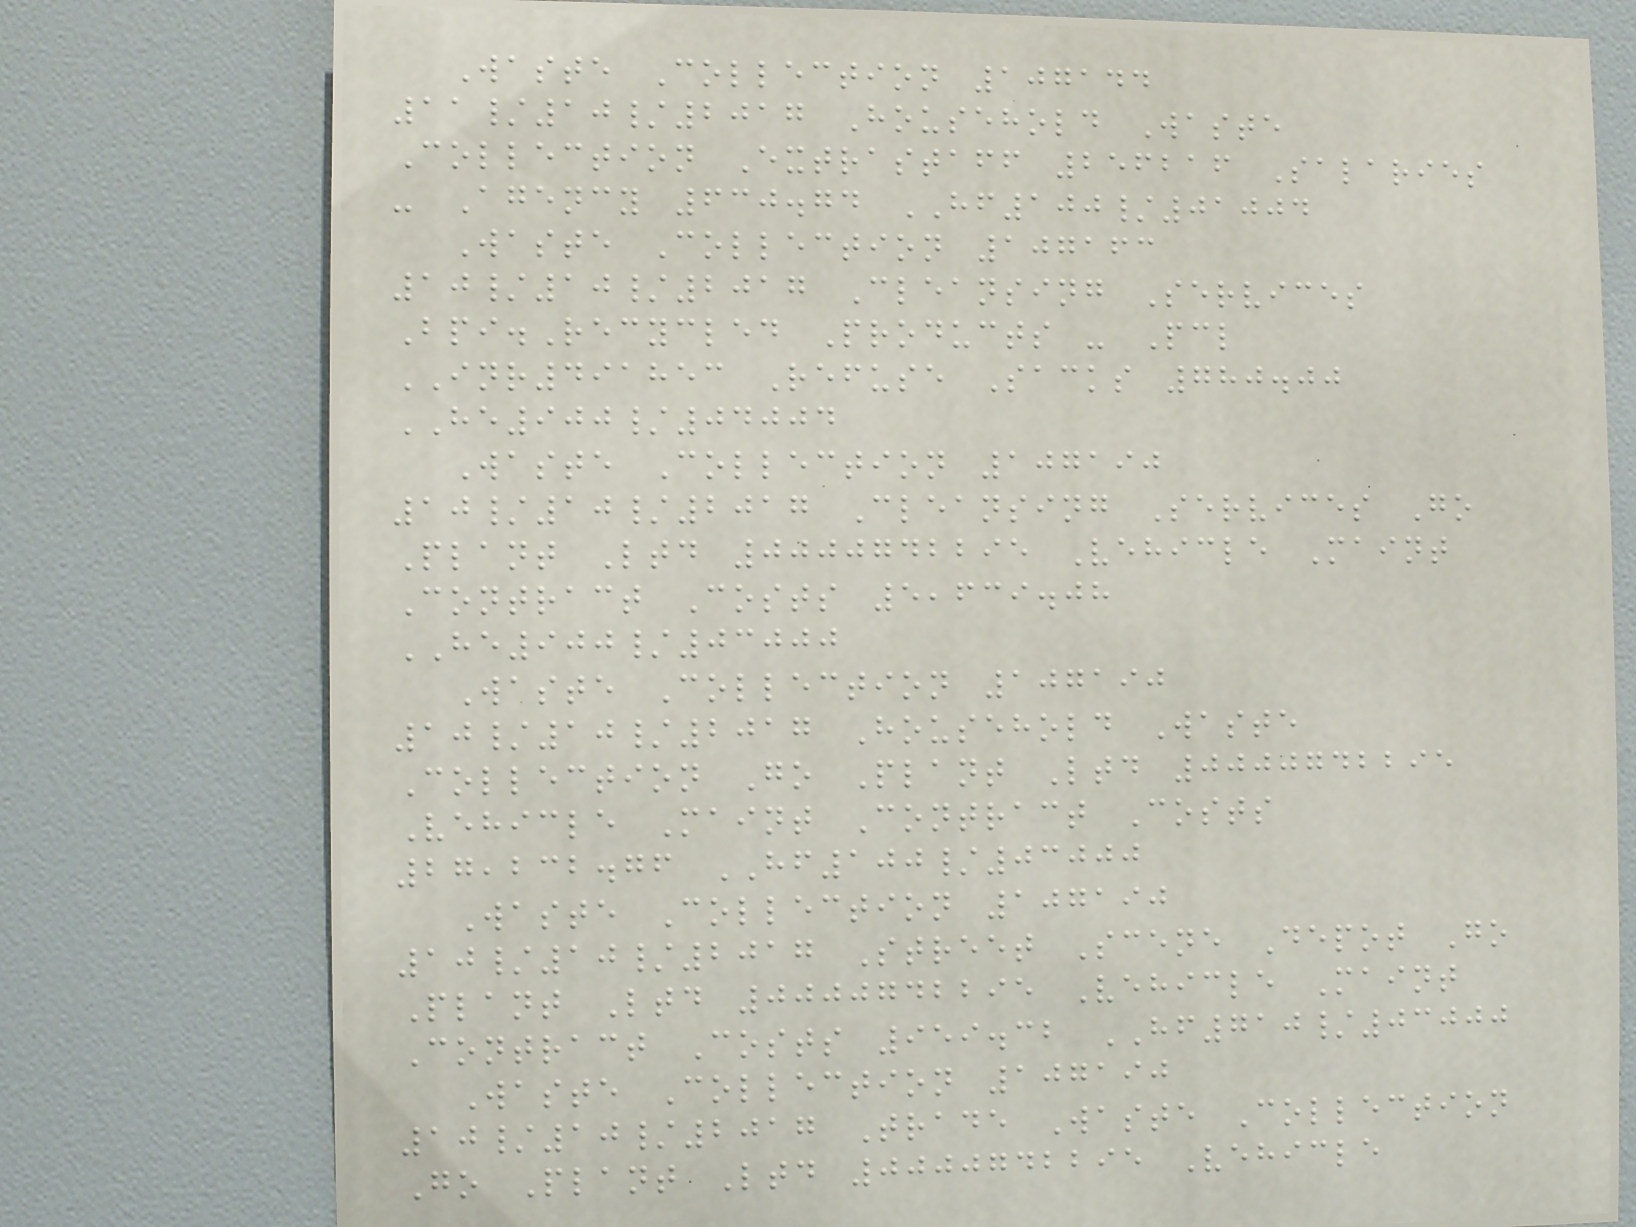Waste Collection 107144
11/10/2017 Household Waste
Collection Extrastaff 256216 Salaries
- Agency 630.74 HF100/01004
Waste Collection 107163
10/10/2017 Cleansing Services
Bpi.Recycled Products - Pcl
INR491853 Refuse Sacks 780.00
HE900/04004
Waste Collection 107190
10/10/2017 Cleansing Services Go
Plant Ltd 0000742295 Vehicle Maint
Contract Costs 5,639.08
HE900/03000
Waste Collection 107190
10/10/2017 Household Waste
Collection Go Plant Ltd 0000742295
Vehicle Maint Contract Costs
27,232.76 HF100/03000
Waste Collection 107190
10/10/2017 Street Scene Depot Go
Plant Ltd 0000742295 Vehicle Maint
Contract Costs 959.32 HF710/03000
Waste Collection 107190
10/10/2017 Trade Waste Collection
Go Plant Ltd 0000742295 Vehicle
